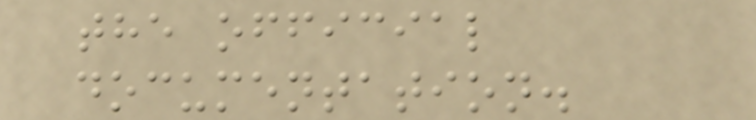the official
documentation.
